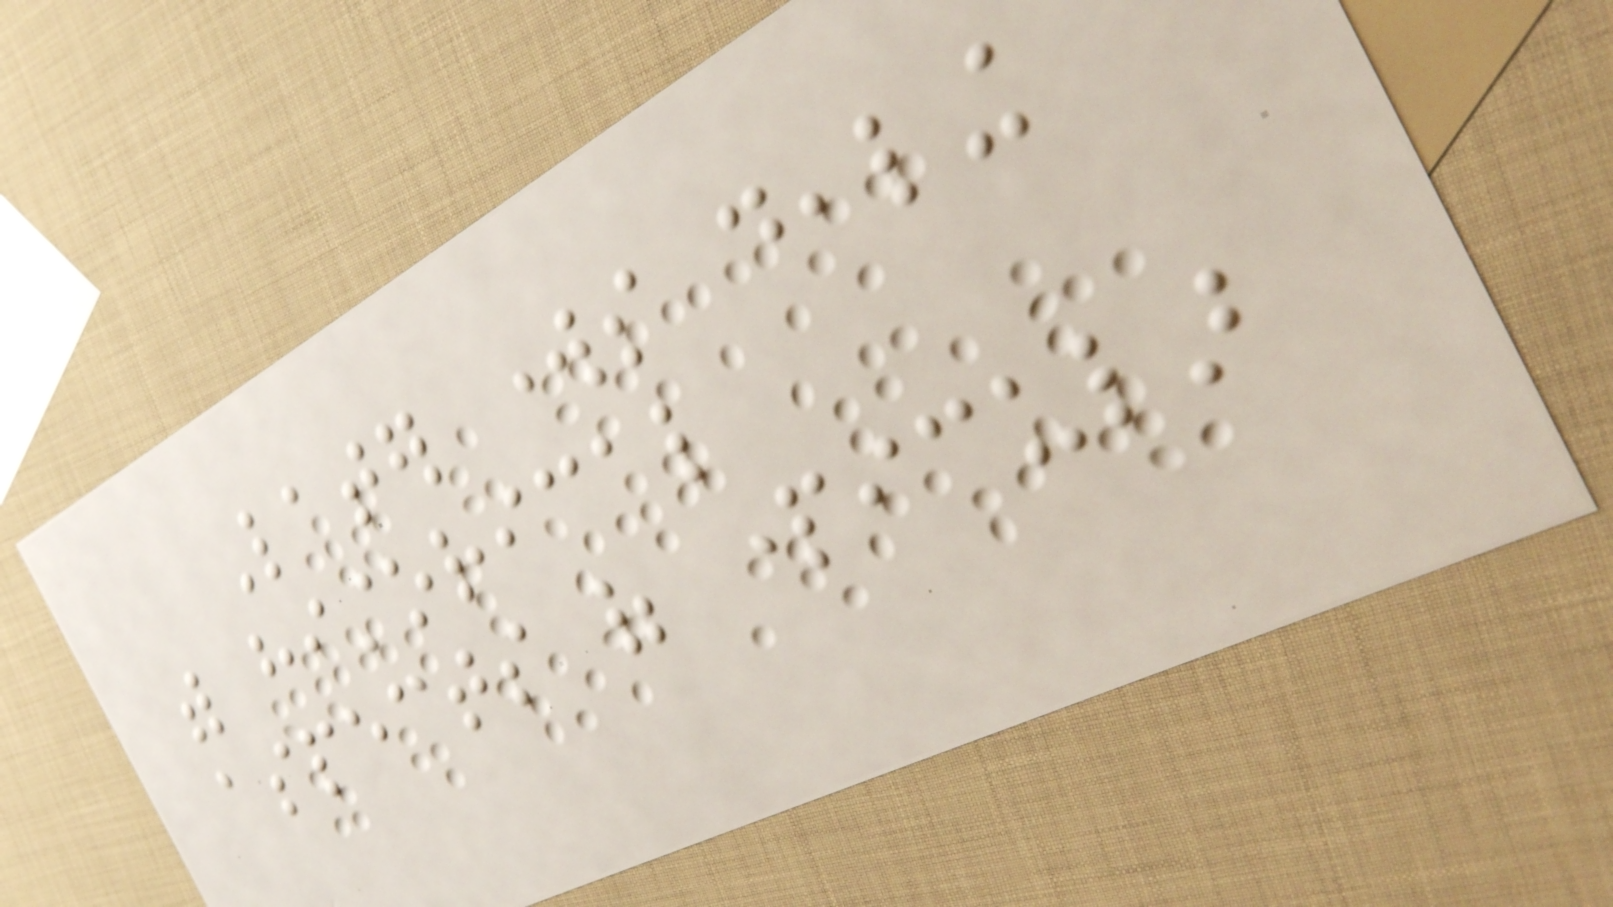Later works dealing
with historical
aspects of particular
